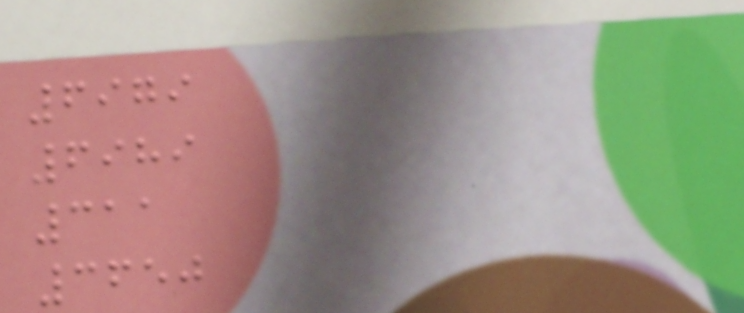6979
6989
311
3650
